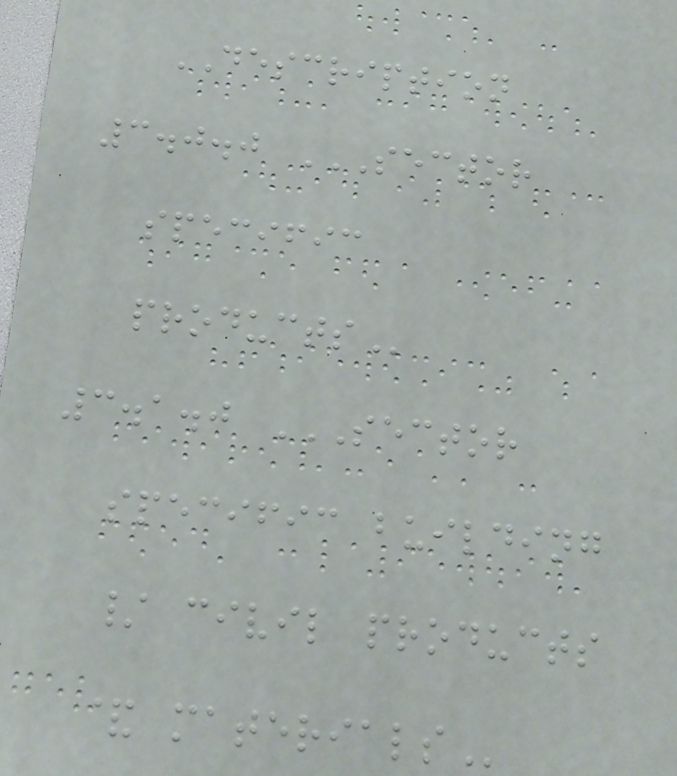DESCRIPTION
3.0.0 SECTOR
SPECIFIC
PRODUCTS
3.1.0 SECTOR
SPECIFIC BUILDING
/ CIVIL PRODUCTS
& MATERIALS
